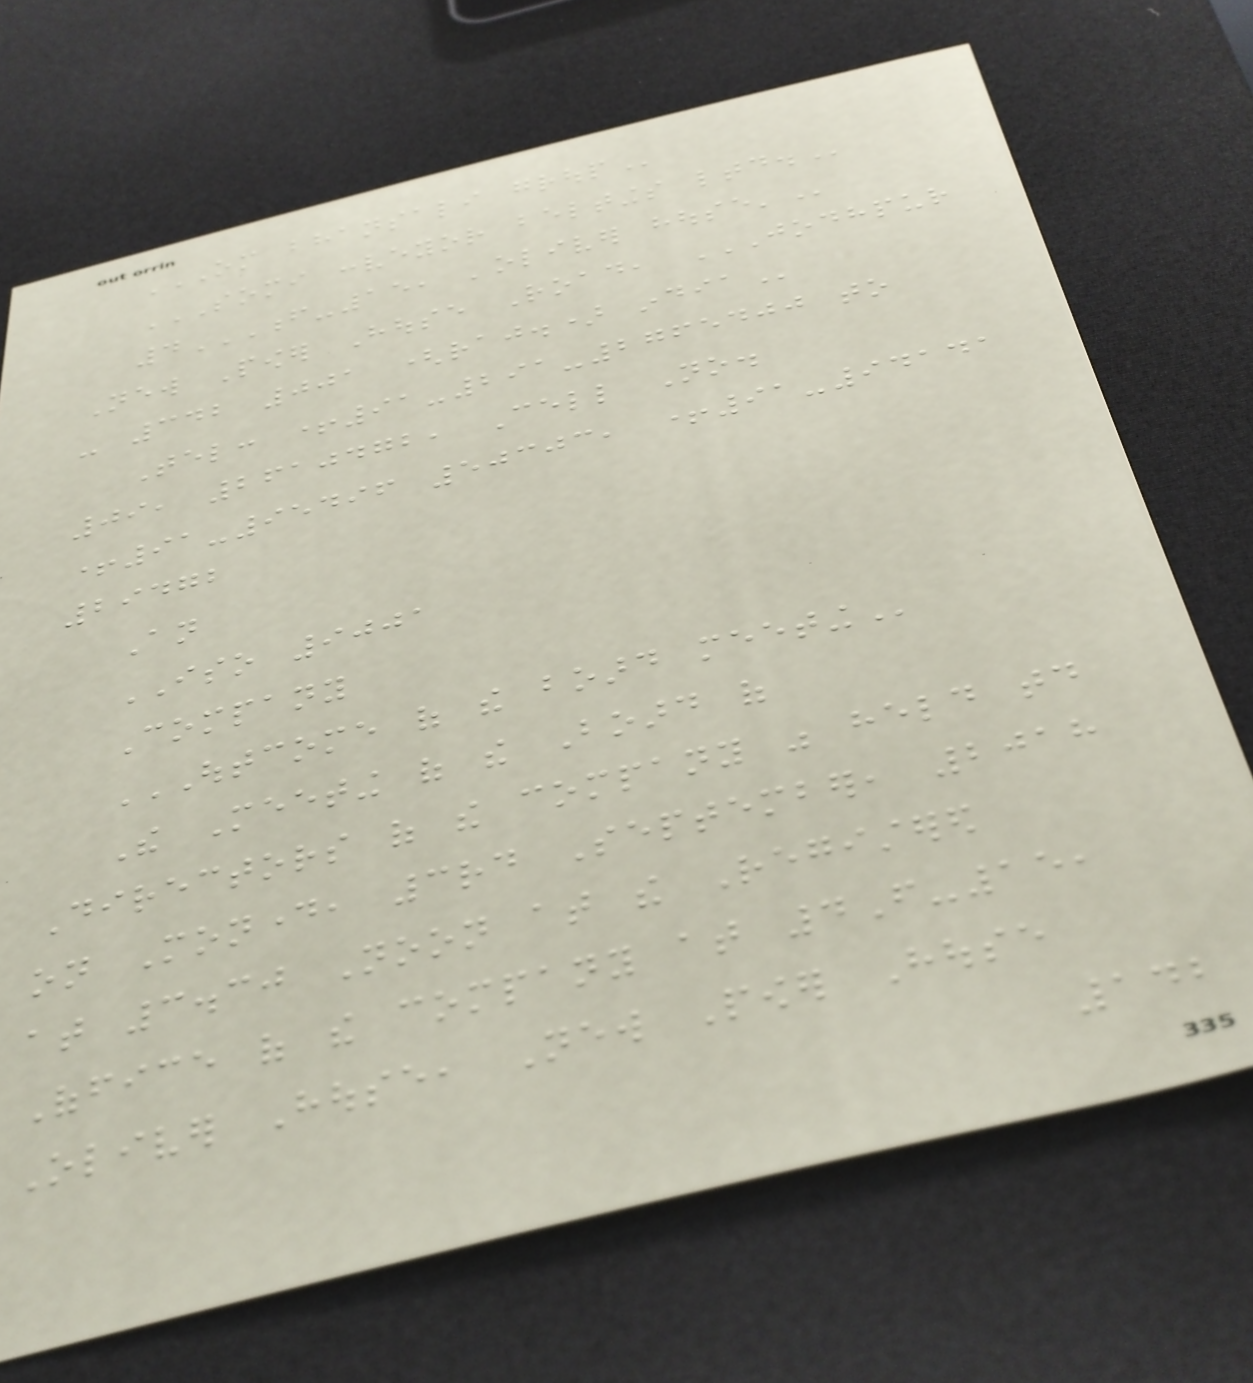OM BHANSALI GROUP
SOMI CONVEYOR BELTINGS LTD.
4F-15, 'OLIVER HOUSE'
New Power House Road, JODHPUR
- 342 001 (RAJ.) INDIA
Tel: +91-291-2765400 to
09, 2610472, Cell No.
+91-95496 50303, +91-94141
29472
An
ISO 9001
Company
OUTCOME OF THE BOARD MEETING
The Meeting of the Board of
Directors of the company was held today
on Monday, 3rd September, 2018
at 3.30 Noon at the Registered
Office of the company at 4F-15,
Oliver House, New Power House
142
